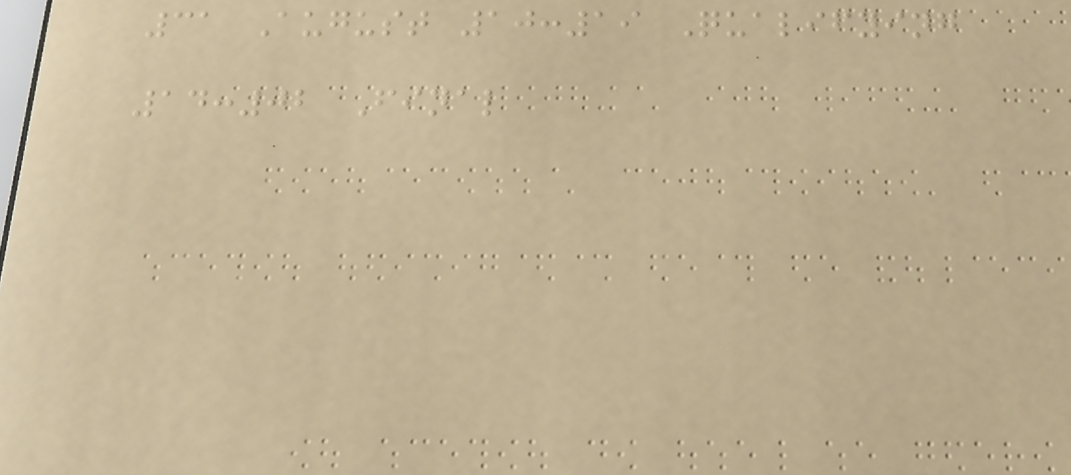31 August 10:19 Qualifying
14:02 Final
